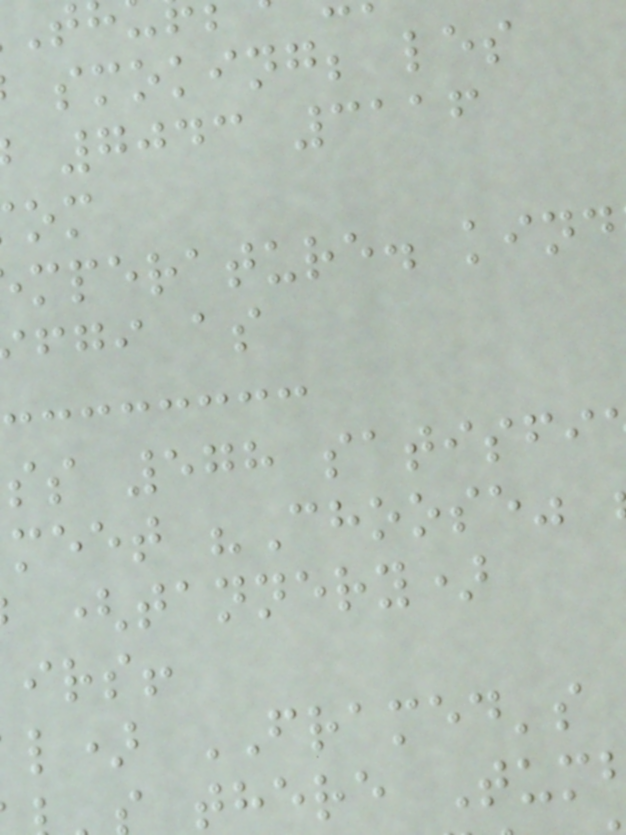smoking; les
7043 3116
mperature. kind
fgi as
ss 578 satisfi
meet "Choose"
(tannery)
irs!
l) FRAMED's
there Tum
